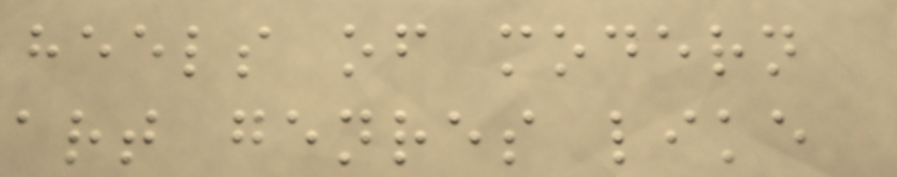heels of modern
art genres like
